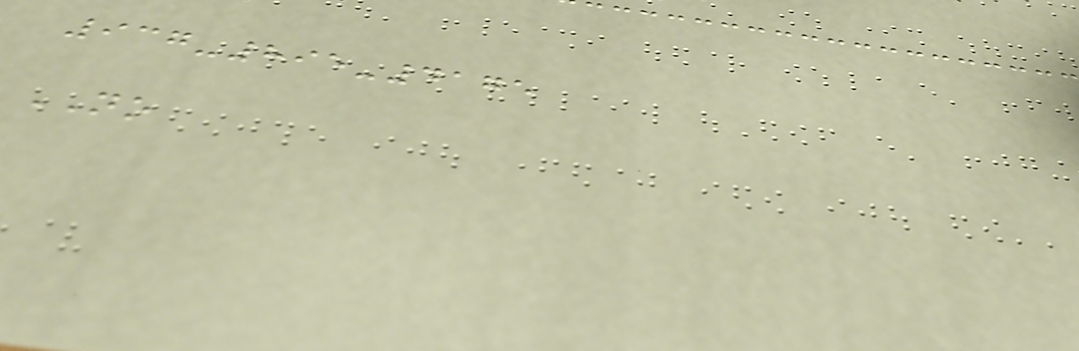937-895-4175
NO
